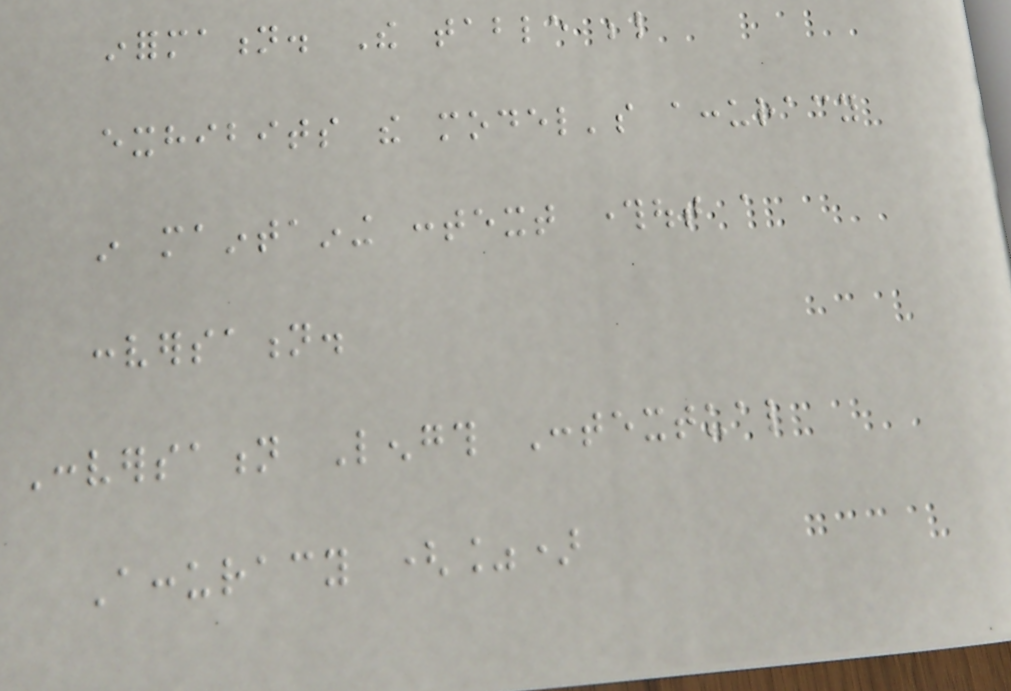information. The table below
exhibits the model's accuracy
in maintaining context throughout a
conversation.
Conversation Length Contextual
Accuracy (%)
